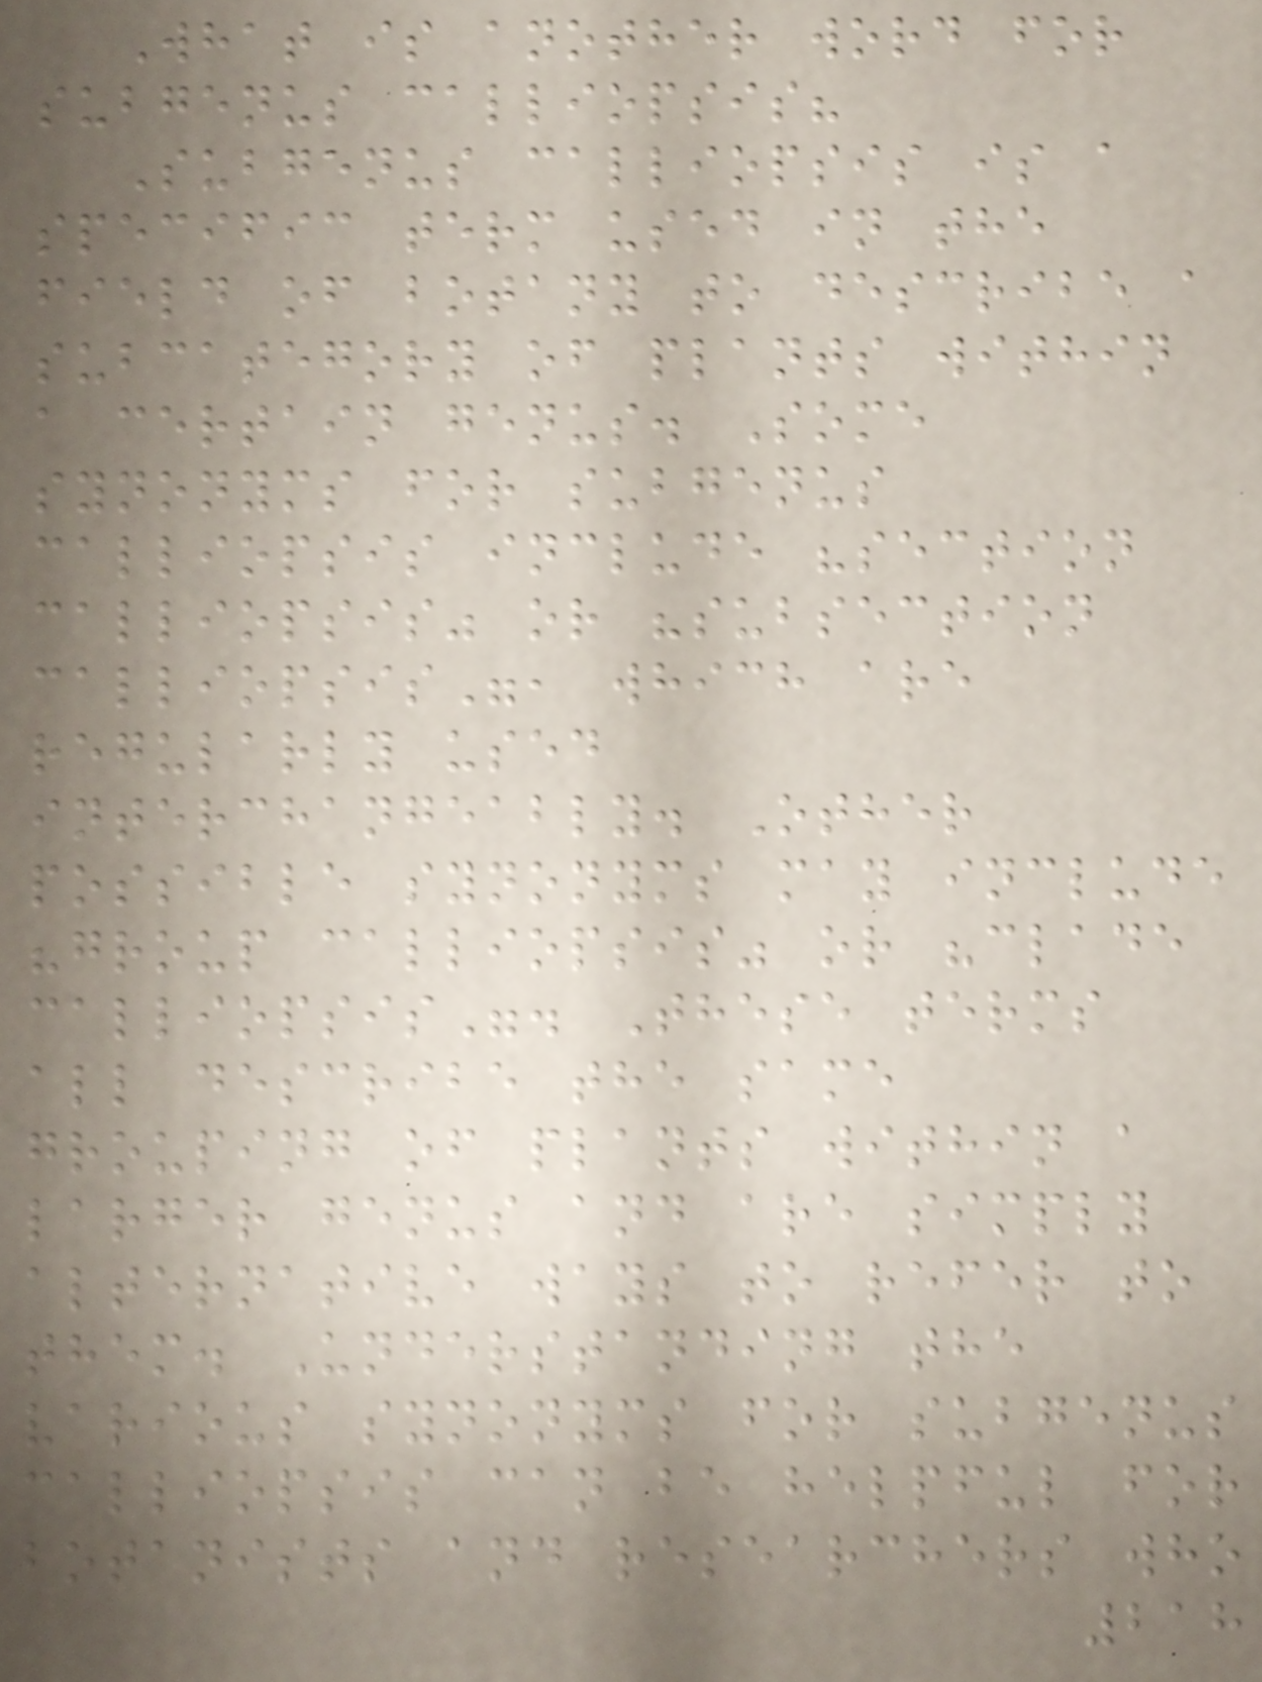What is another word for
subgenus calliopsis?
Subgenus calliopsis is a
specific term used in the
field of botany to describe a
subcategory of plants within
a certain genus. Some
synonyms for subgenus
calliopsis include "section
calliopsis" or "subsection
calliopsis", which are
regularly used
interchangeably. Other
possible synonyms may include
"group calliopsis" or "clade
calliopsis". These terms
all describe the same
grouping of plants within a
larger genus and are simply
alternative ways to refer to
them. Understanding the
various synonyms for subgenus
calliopsis can be helpful for
botanists and researchers who
218
